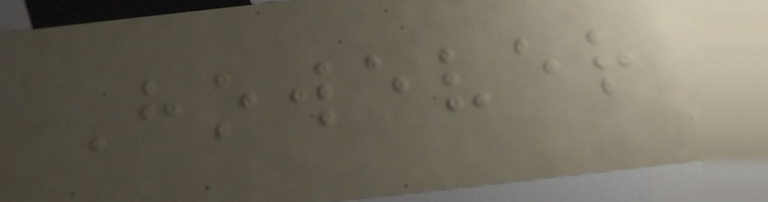However
